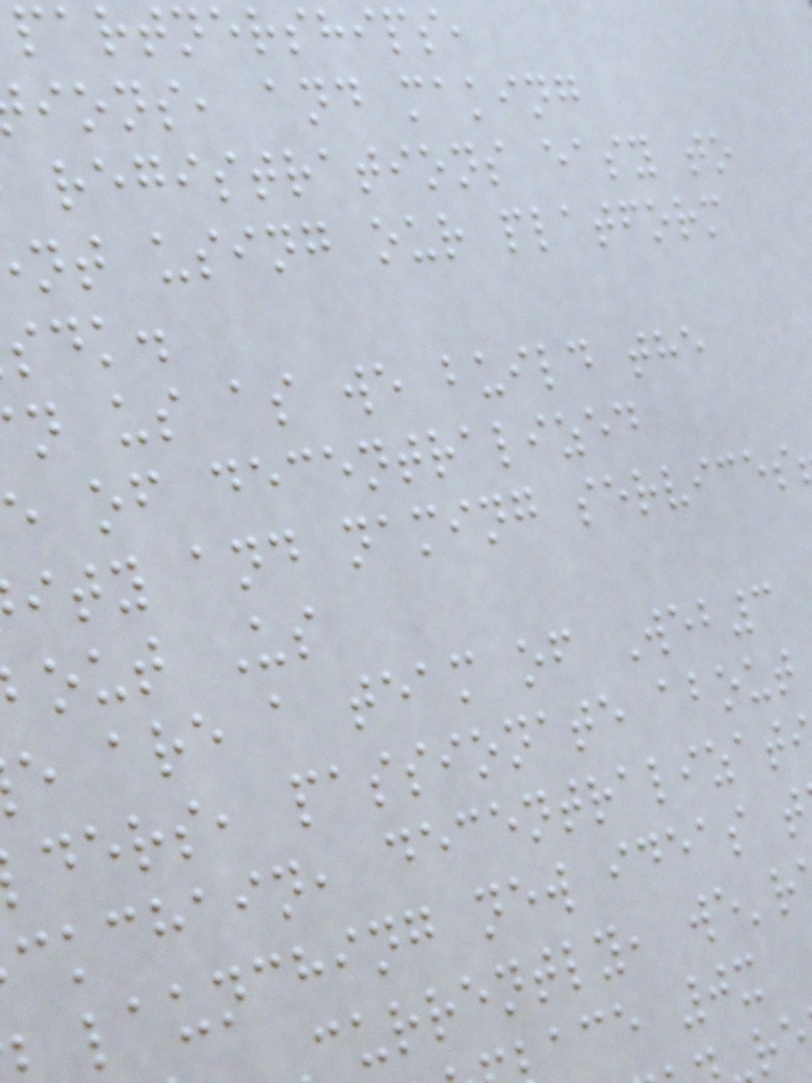partnerships,
ions, and making
registrations easy to
nt using our platform
sdk.
n us as we build the
e of decentralized
ity and naming services
out Us
e are a team of Web3
ders, passionate about
ckchain, decentralizat
launching new ideas t
currently, we'r
ace 0x
